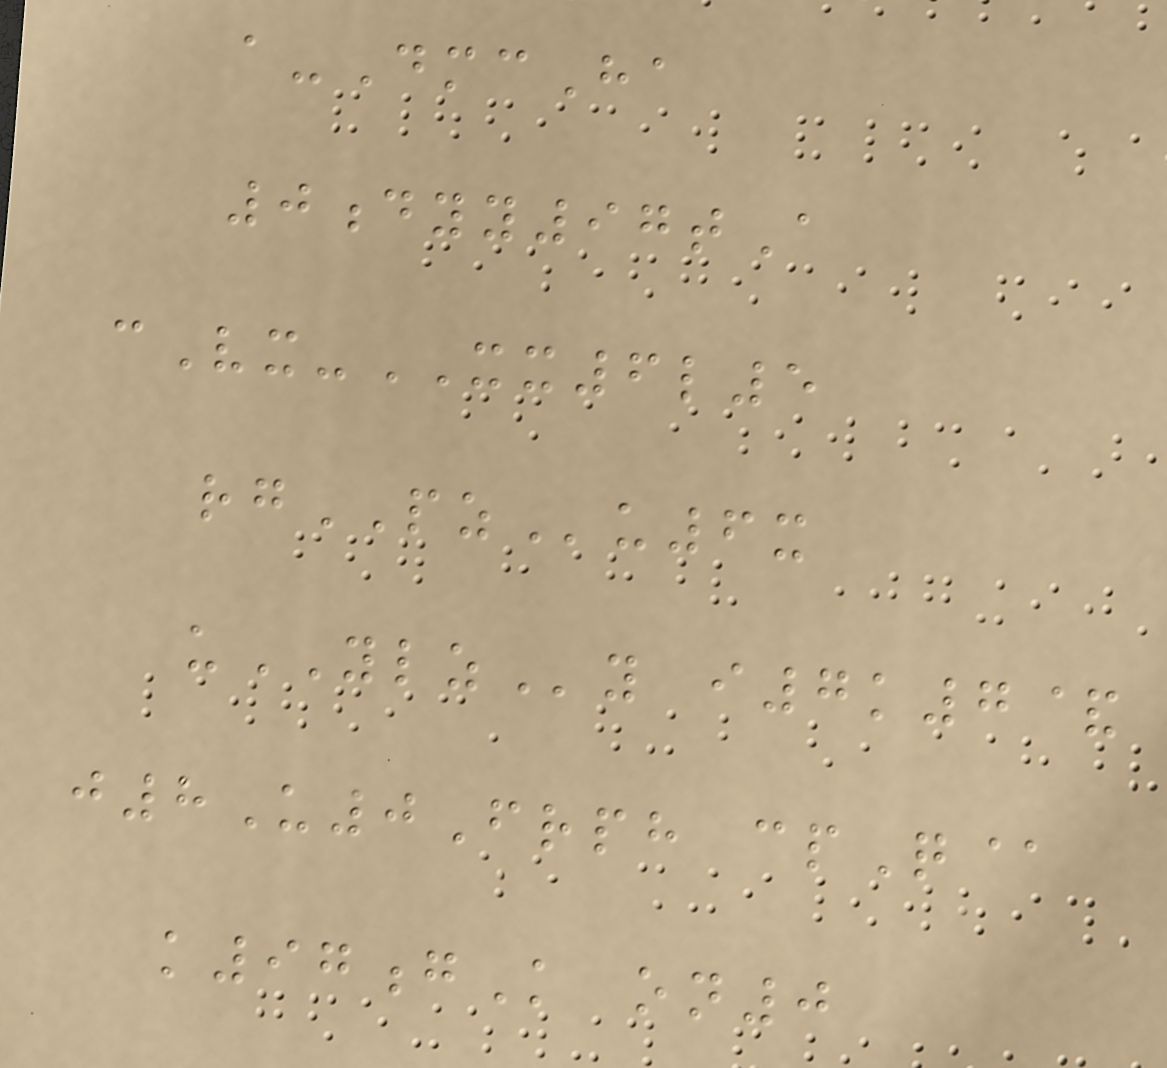a-DmcHa
0dyy97tA
cVx-XX6l5
rgPZu6x
uYLZy i7k7&
j8U0Frph cpQ@
k97gK on0
